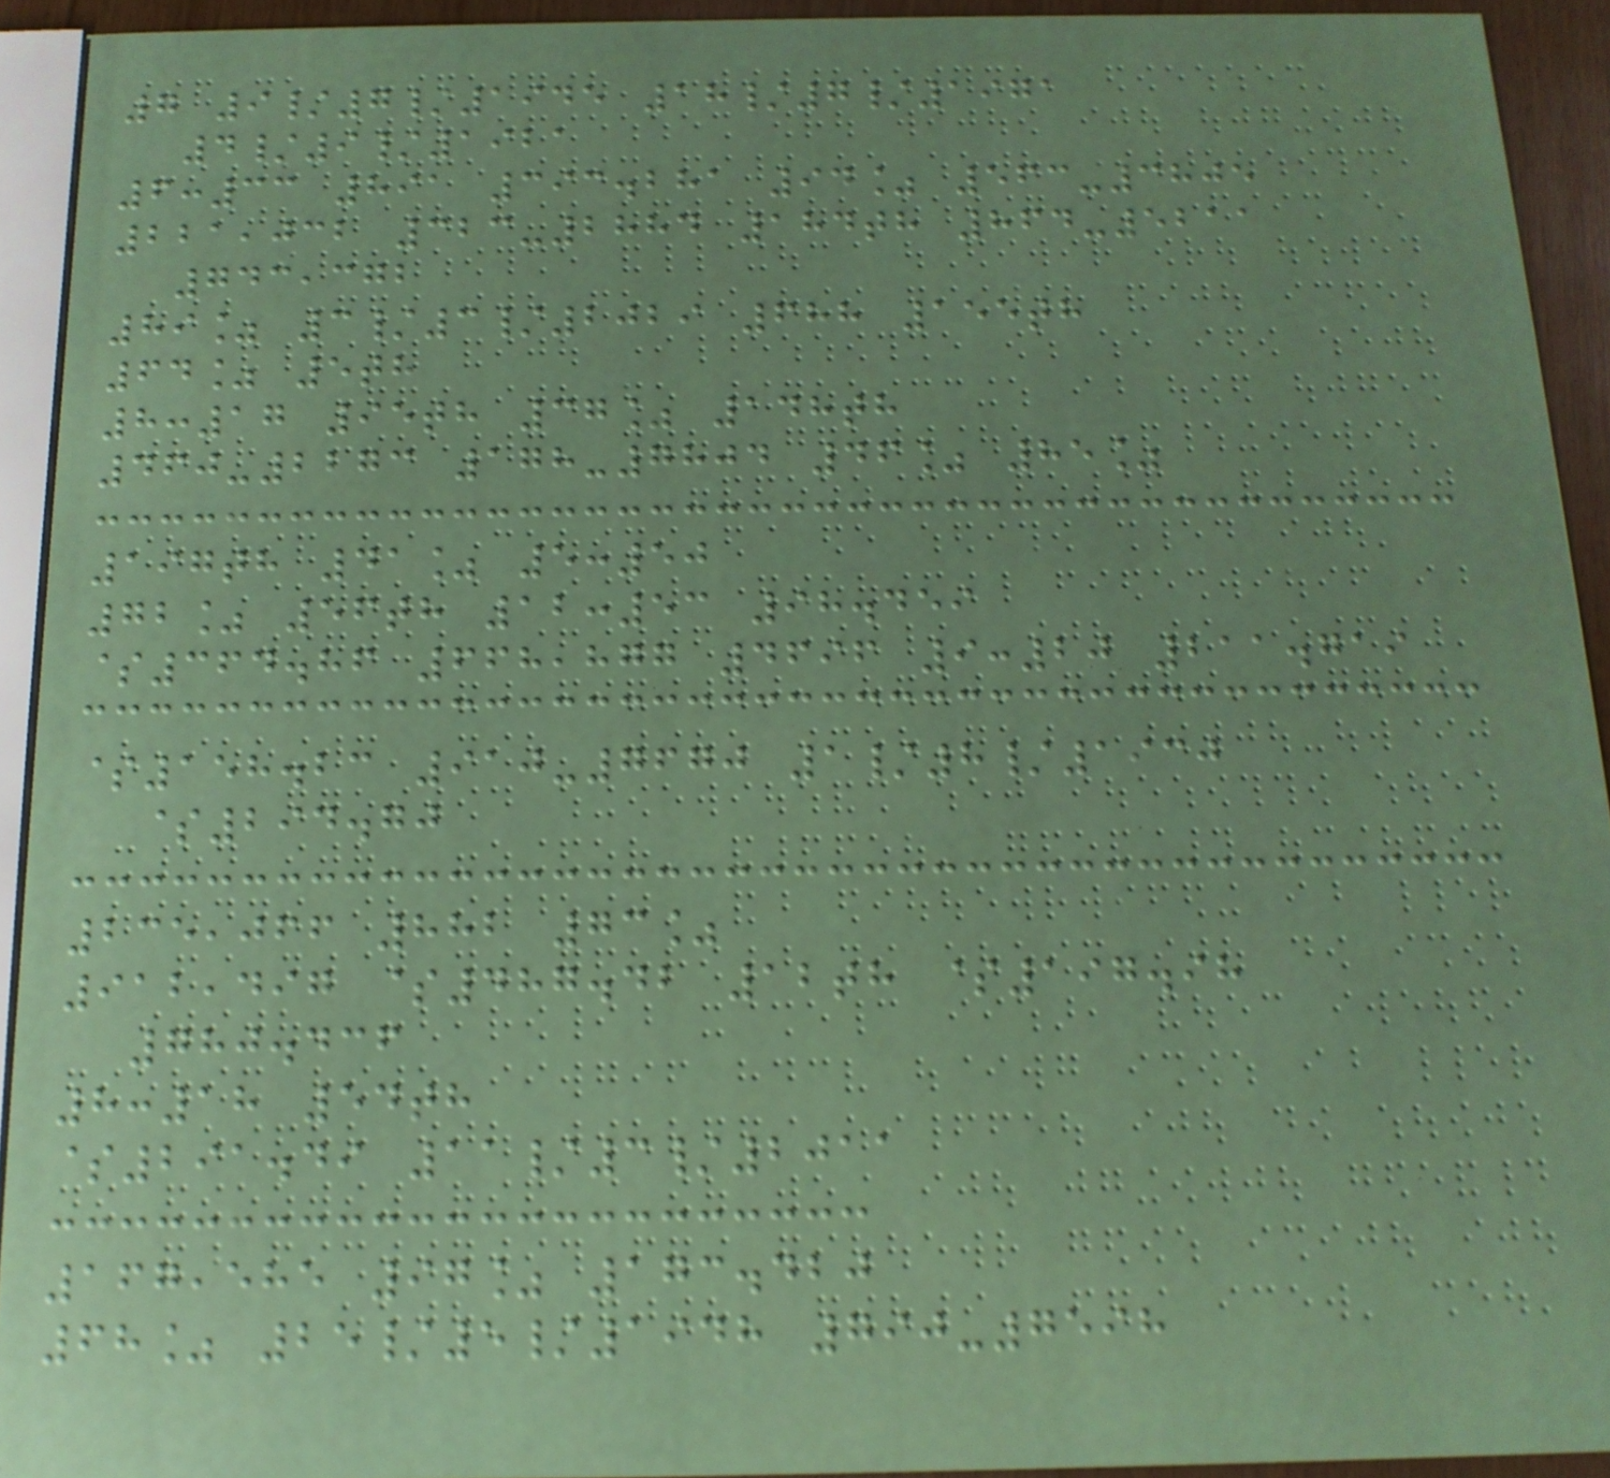7 9/7/1945 18/7/1971
4/9/1921
6:33 891 393.281 94% 563-3805
221,032 323-2884 184th 864-5211
743,372
89% 3/3/2029 688 155th
64% 5th
8:17 95th 37% 148th
460-2273 178-7804 46% 85%
197th 41% 5:50
72% 56th 12:53 98.459
$364.86 668,877 4696 9:20 211.719
$158.23 910-7670 1/8/1930
$294.70
235,066 882 73%
912,497 $487.42 12th $197.98
780.436
8:18 54th
$291.49 11/3/2011
167,585 97% 173.420
68% 25/5/1948 790-7598
